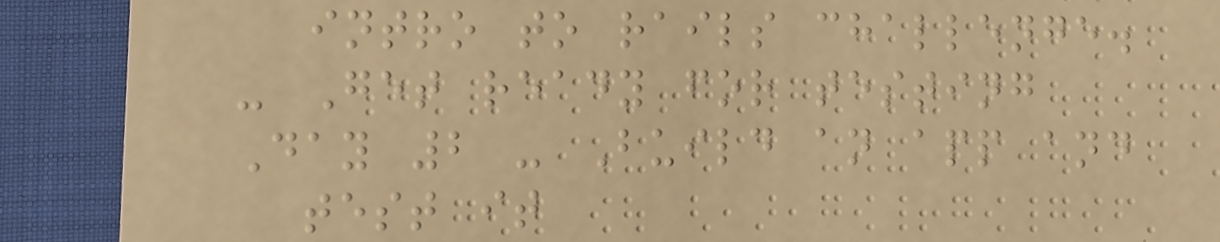intro to rails challenge.
- Get ready for testing
Day 2 - Build an app and
test it
